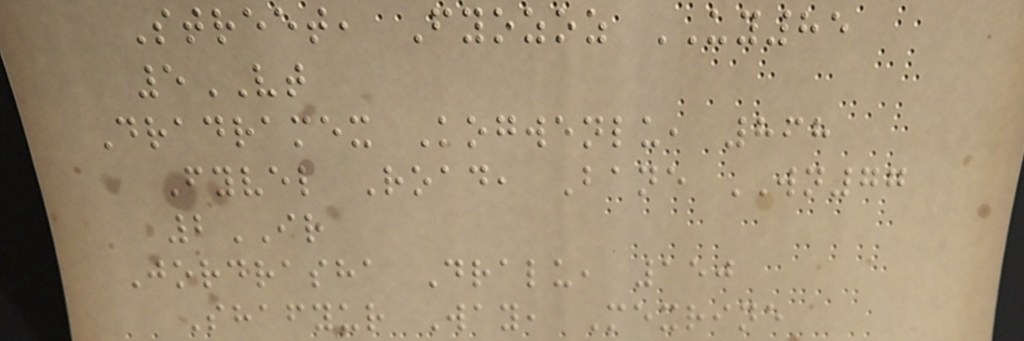Street, Fyozoz UY85
5VT
Dradramex Kogwenlu, 868
Fyvel Road, Bane WN77
2IR
Jordrasha Dralu, 150
Shafyur Way, Mexrine
